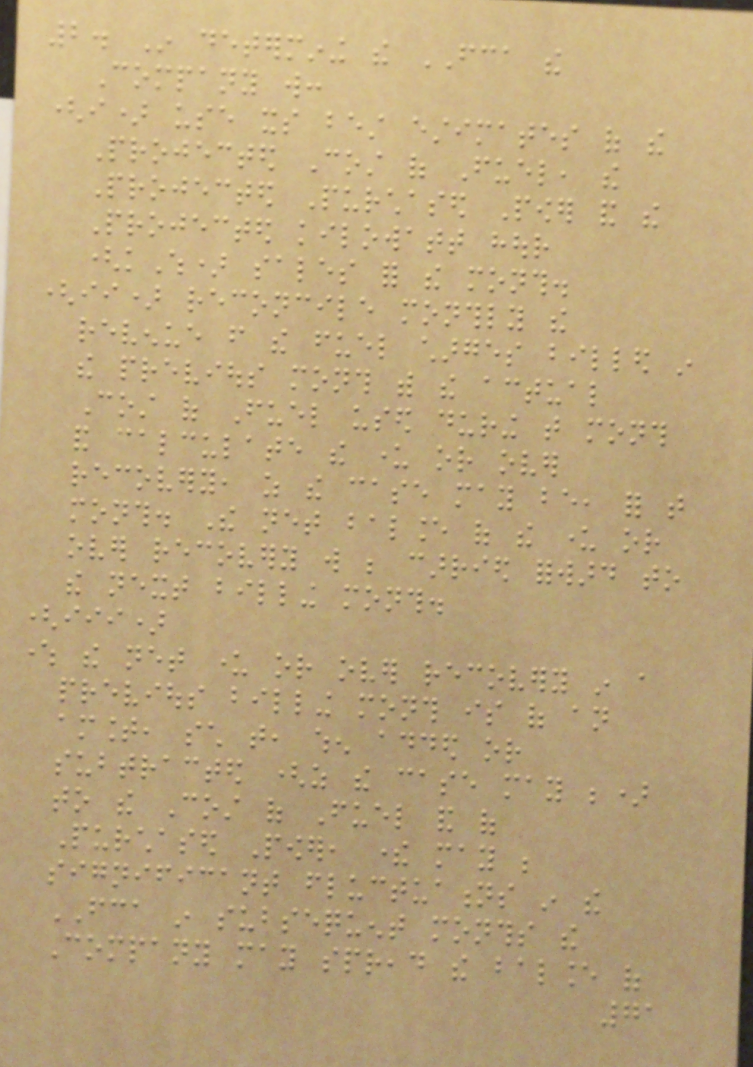2. In determining the FCA the
Company will:
(i) use its best estimates of the
Projected Cost of Fuel, the
Projected Purchased Power and the
Projected kilowatt hour
(kWh) sales for the month.
(ii) reconcile monthly the
revenue from the fuel charges billed in
the previous month with the actual
Cost of Fuel used during that month
and calculate the under or over
recovery, as the case may be, for that
month. The net balance of the under or
over recovery will be carried forward to
the next billing month.
(iii)
where the net under or over recovery in a
previous billing month is of an
amount, such that, when added or
subtracted (as the case may be)
to the Cost of Fuel and of
Purchased Power, there may be
significant fluctuations in the
FCA in subsequent months the
Company may spread the balance of
71
